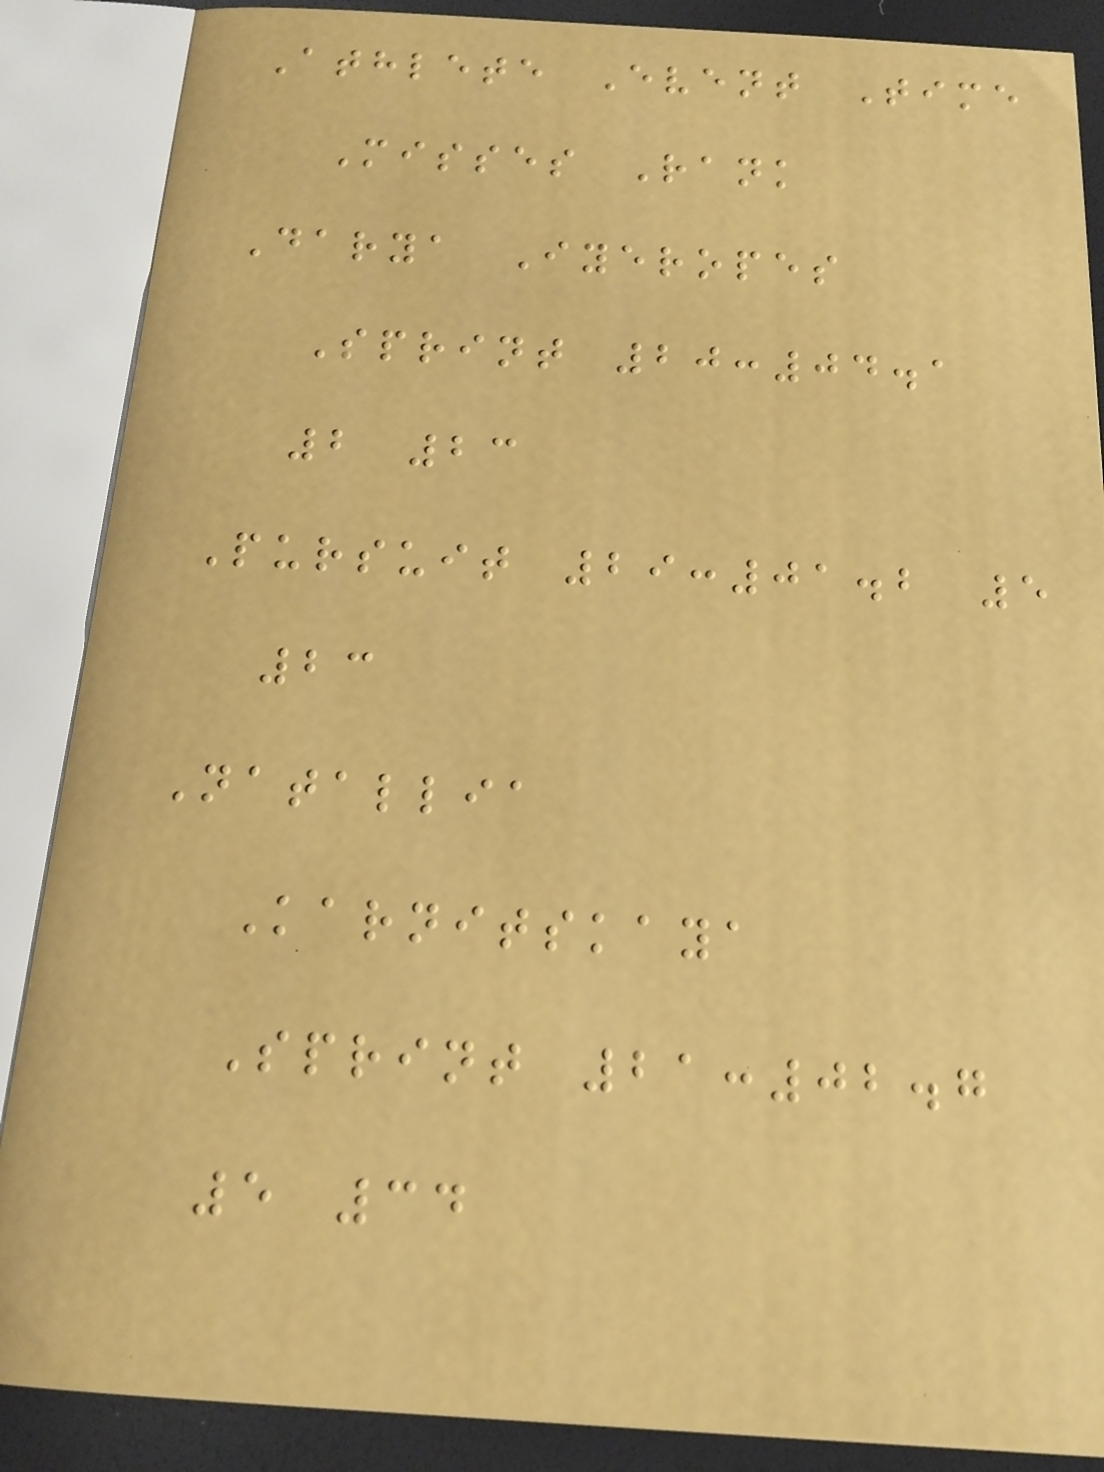Athlete Event Time
Misses Rank
Darya Iyeropes
Sprint 20:04.1
2 23
Pursuit 29:01.2 5
23
Natallia
Karnitskaya
Sprint 21:02.7
5 34
